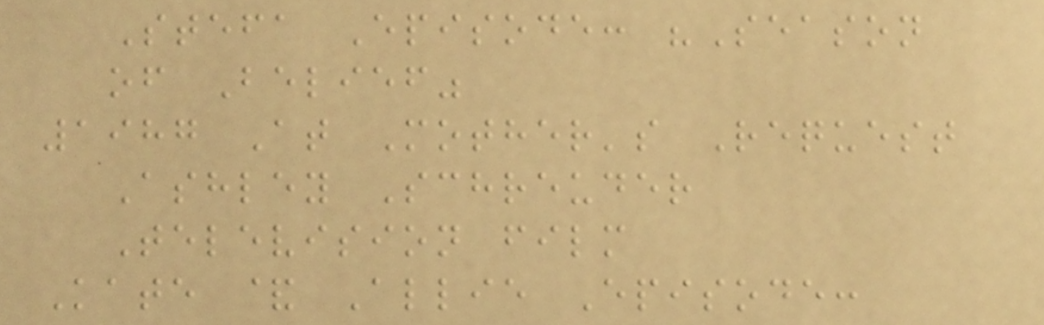Stefa Episode: "Season
of Belief"
1987 At Mother's Request
Ashley Schreuder
Television film
Kate & Allie Episode:
